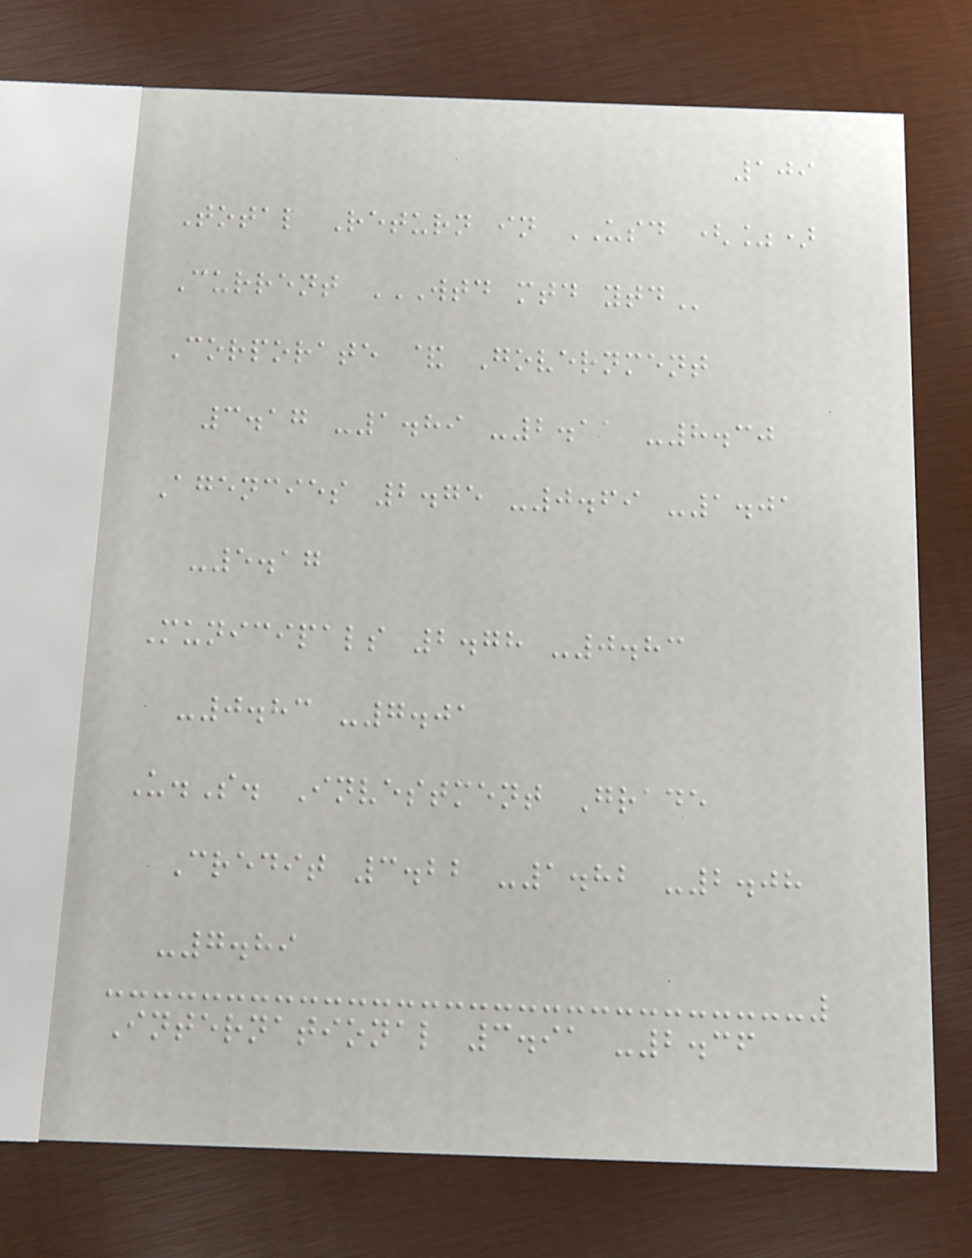109
Total Return in USD (%)
Current WTD MTD YTD
Corporate & Government
3.17 -1.89 -2.11 -8.30
Agencies 2.75 -0.69 -1.01
-5.17
Municipals 2.78 -0.83
-0.83 -7.01
U.S. Investment Grade
Credit 3.22 -1.82 -2.08
-7.89
International 3.91 -2.36
